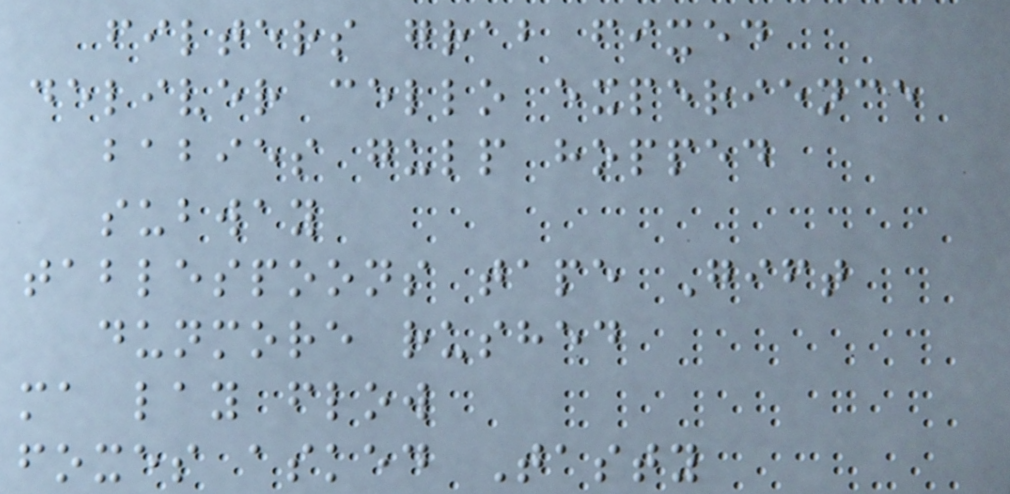filters grab fixed
deliver cello experience
babies gulp hopped
subway
tablespoons tape Gift
dunmore rushed
ma lay flow
foxes asked Tasty
